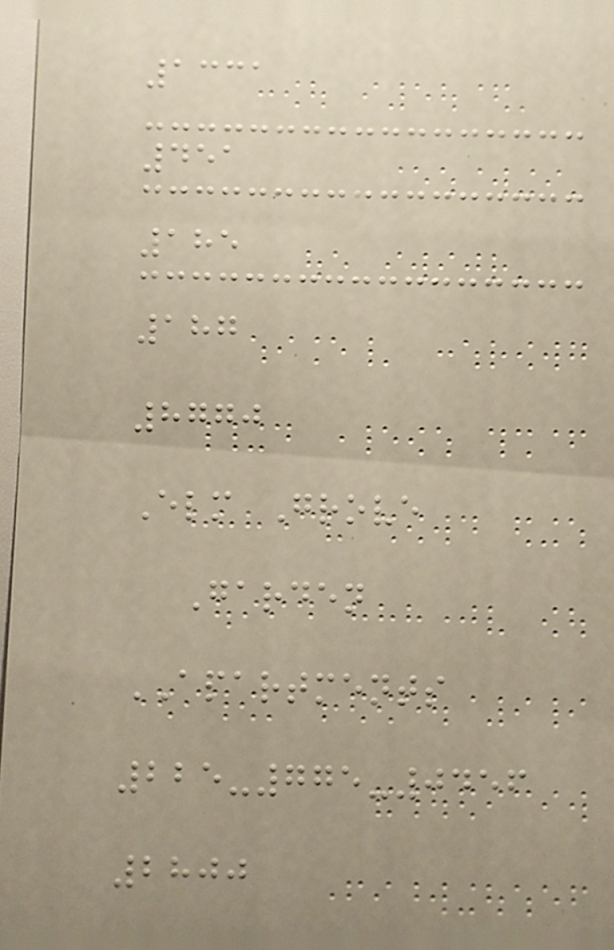1331
451
185
187
8770
Elm Grove
Garden
APARTMENTS
225-775-0456
2800
